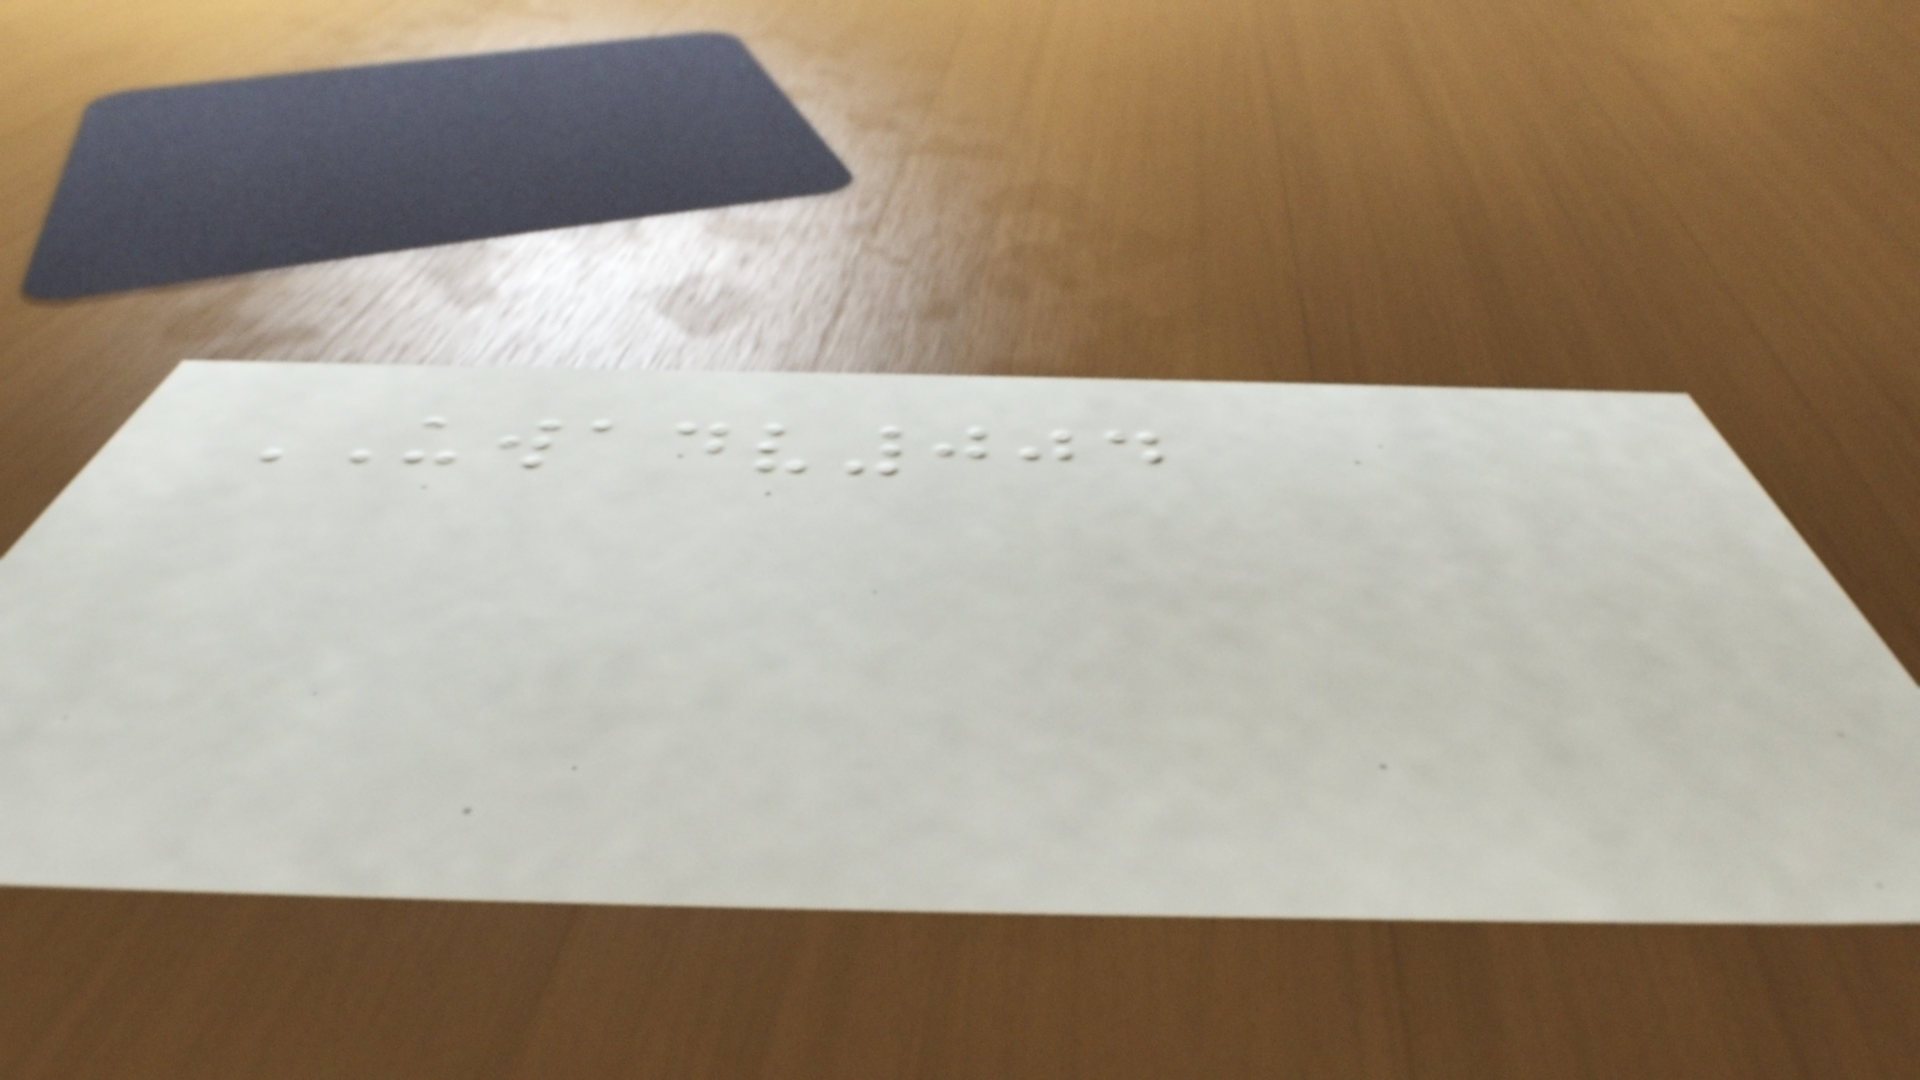UWADV004
